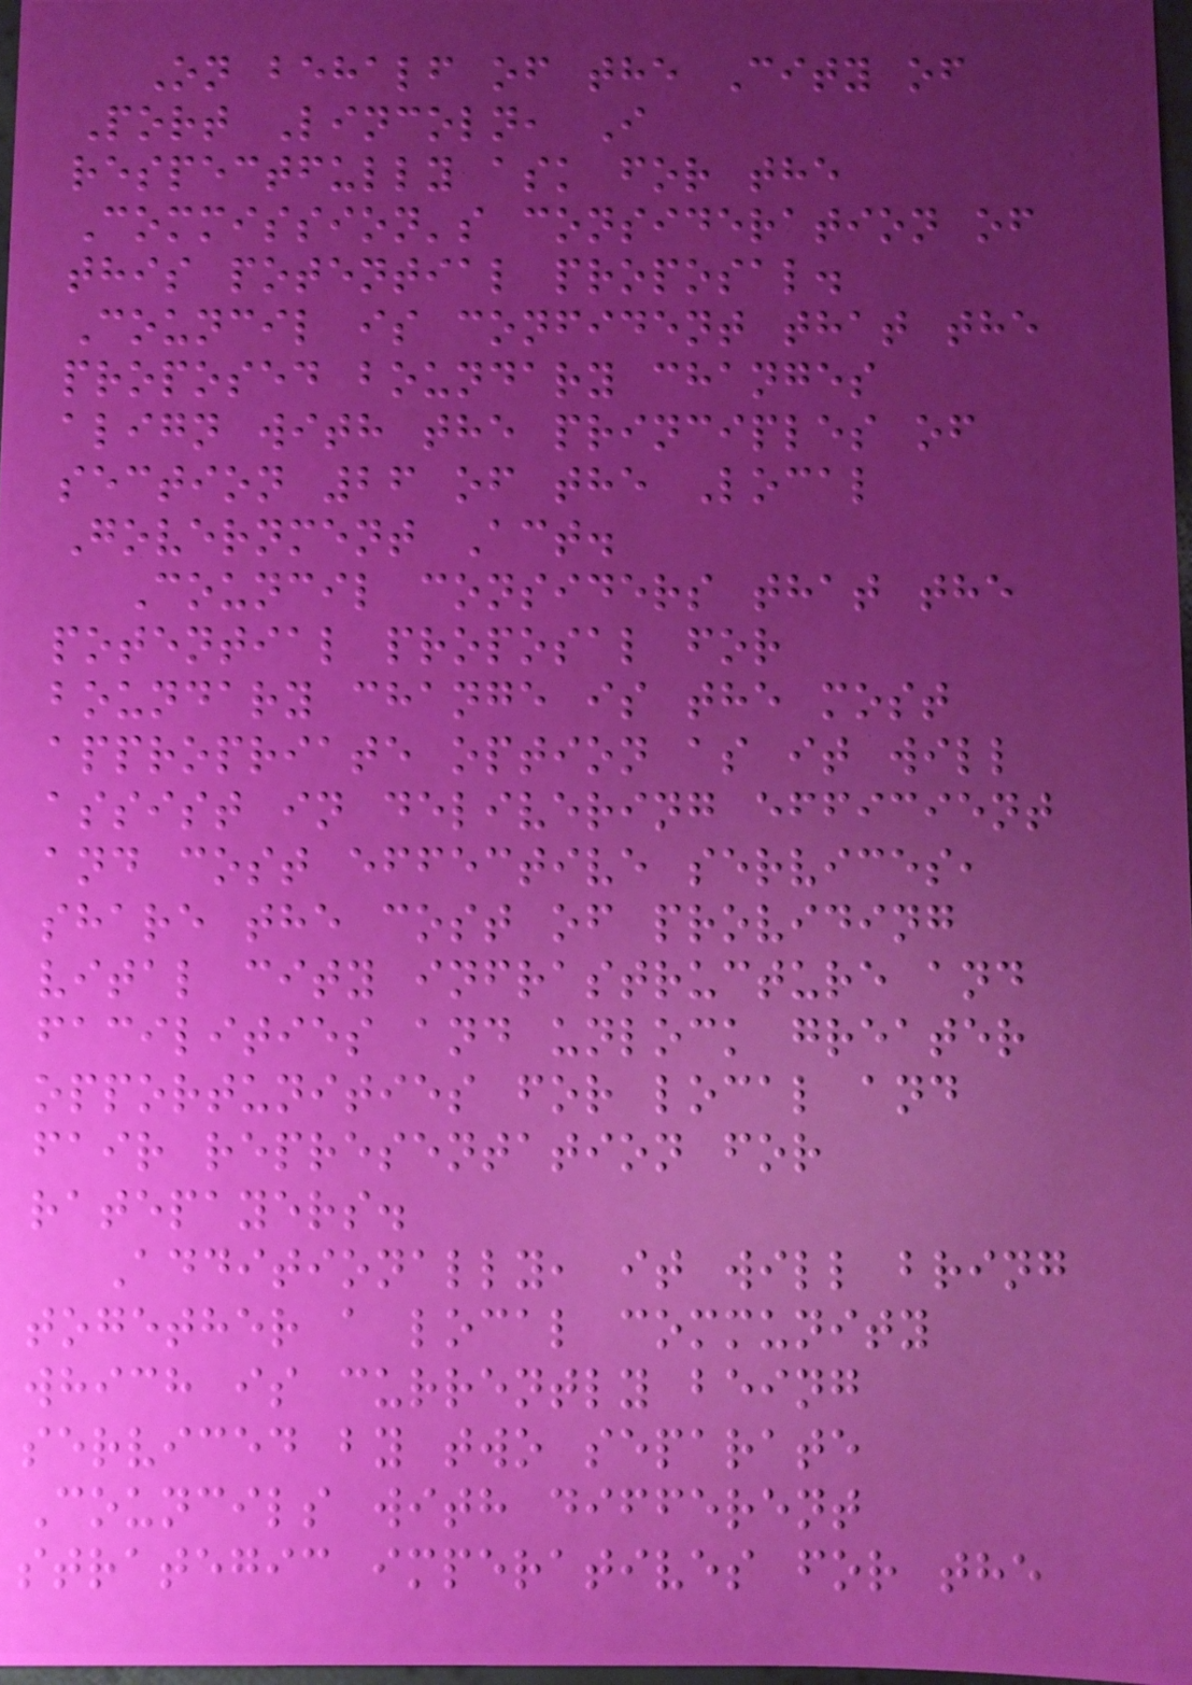On behalf of the City of
Port Lincoln, I
respectfully ask for the
Commission's consideration of
this potential proposal.
Council is confident that the
proposed boundary changes
align with the principles of
section 26 of the Local
Government Act.
Council considers that the
potential proposal for
boundary change is the most
appropriate option as it will
assist in delivering efficient
and cost effective services,
share the cost of providing
vital city infrastructure and
facilities and unlock greater
opportunities for local and
fair representation for
ratepayers.
Additionally, it will bring
together a local community
which is currently being
serviced by two separate
Councils with different
strategic imperatives for the
